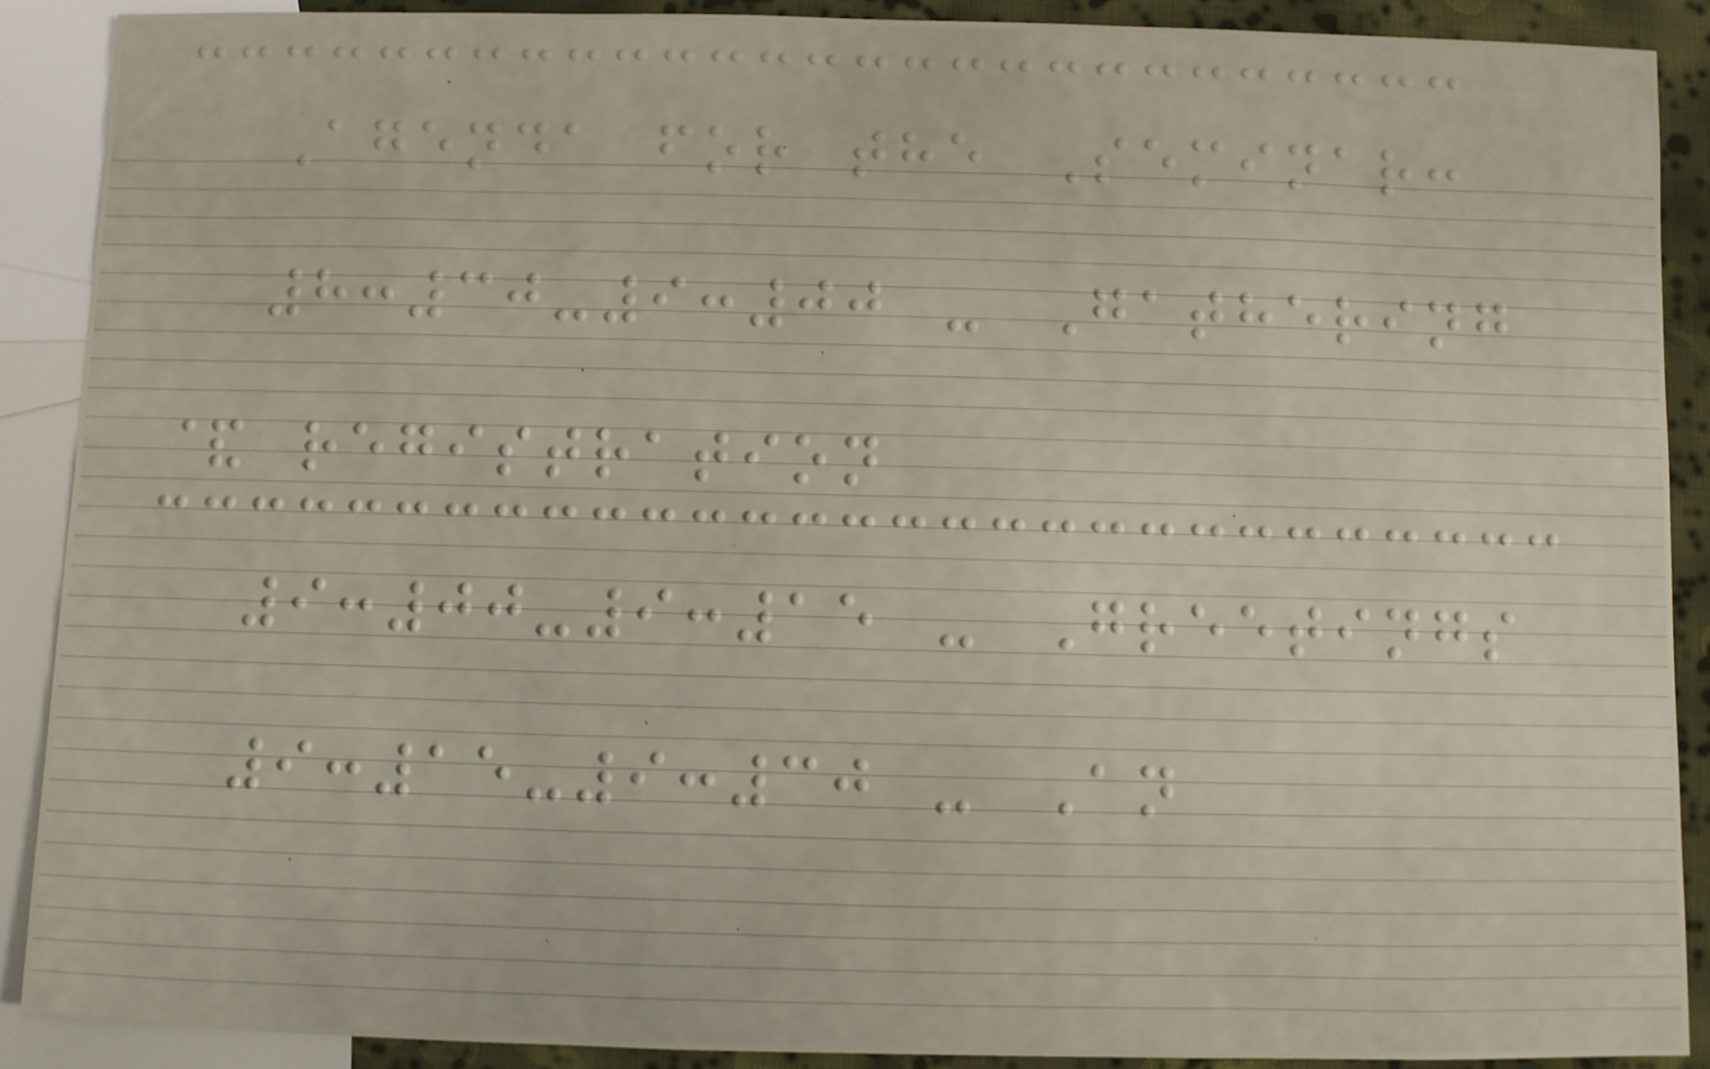Agenda for the Seminar:
8:30-9:00 - Gathering
& registration
9:00-9:15 - Greetings
9:15-9:30 - An
